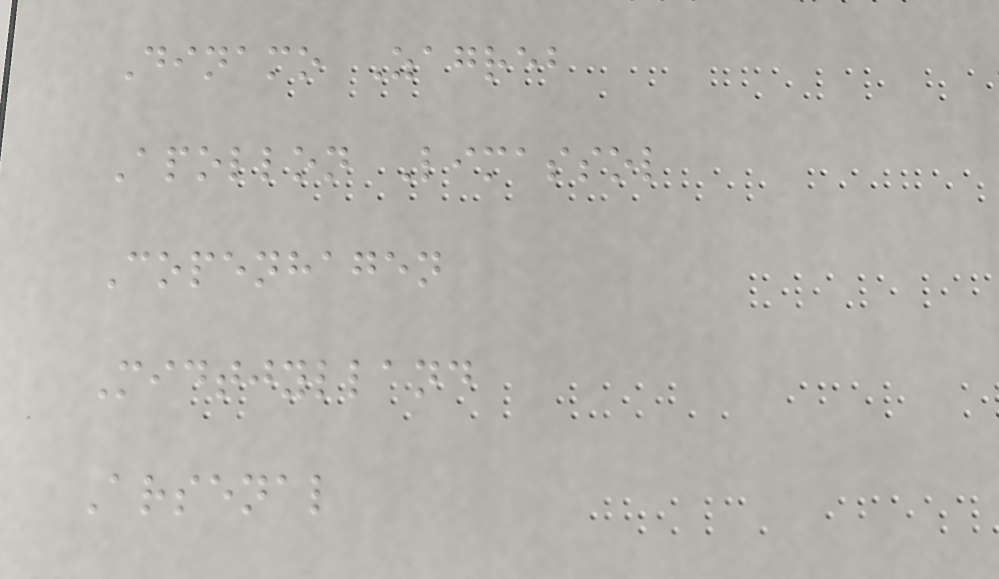Dinamo Zagreb
Apollon Limassol
Copenhagen
Midtjylland
Arsenal
